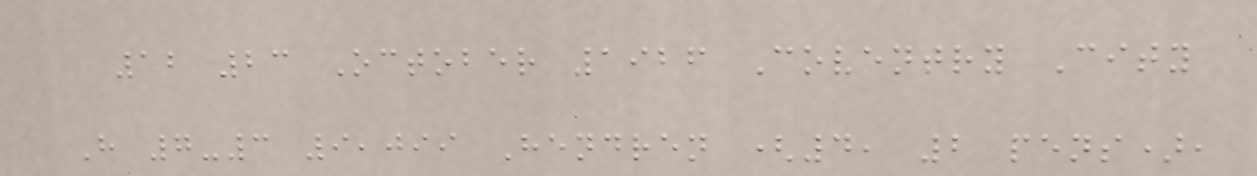12 23 October 1926 Coventry City
H 7-3 9,099 Hendren (4, 2 pens),
